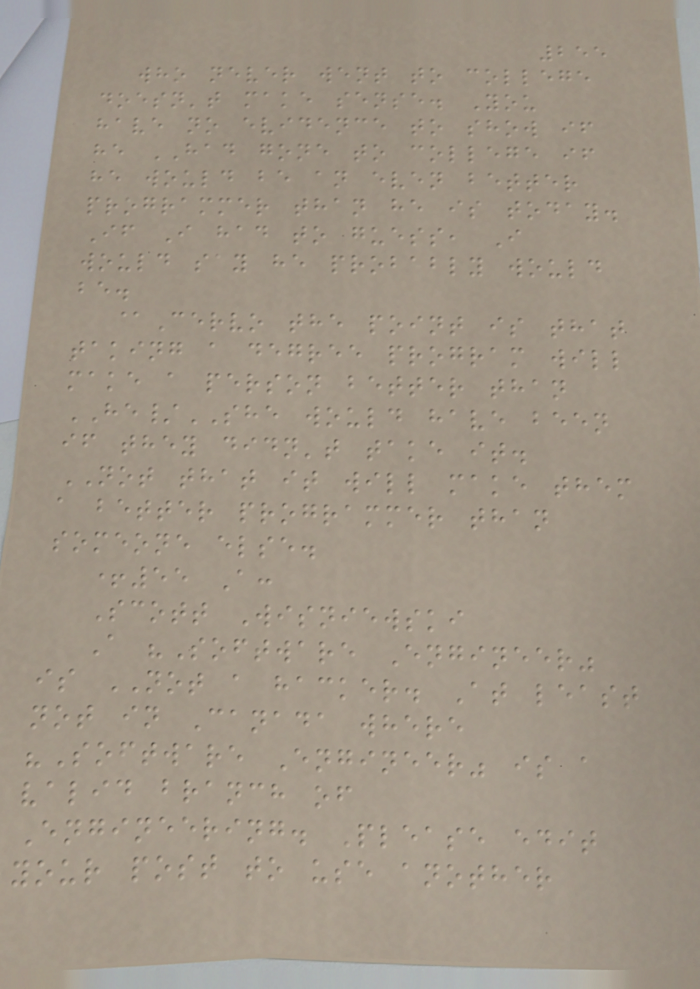255
who never went to college
doesn't make sense. You
have no evidence to show if
he HAD gone to college if
he would be an even better
programmer than he is today.
If I had to guess, I
would say he probably would
be.
@Cervo the point is that
taking a degree program will
make a person better than
HE/SHE would have been
if they didn't take it.
NOT that it will make them
a better programmer than
someone else.
+55 A:
Scott Wisniewski
A "Software Engineer"
is NOT a hacker. At least
not in Canada where
"Software Engineer" is a
valid branch of
Engineering. Please edit
your post to use another
